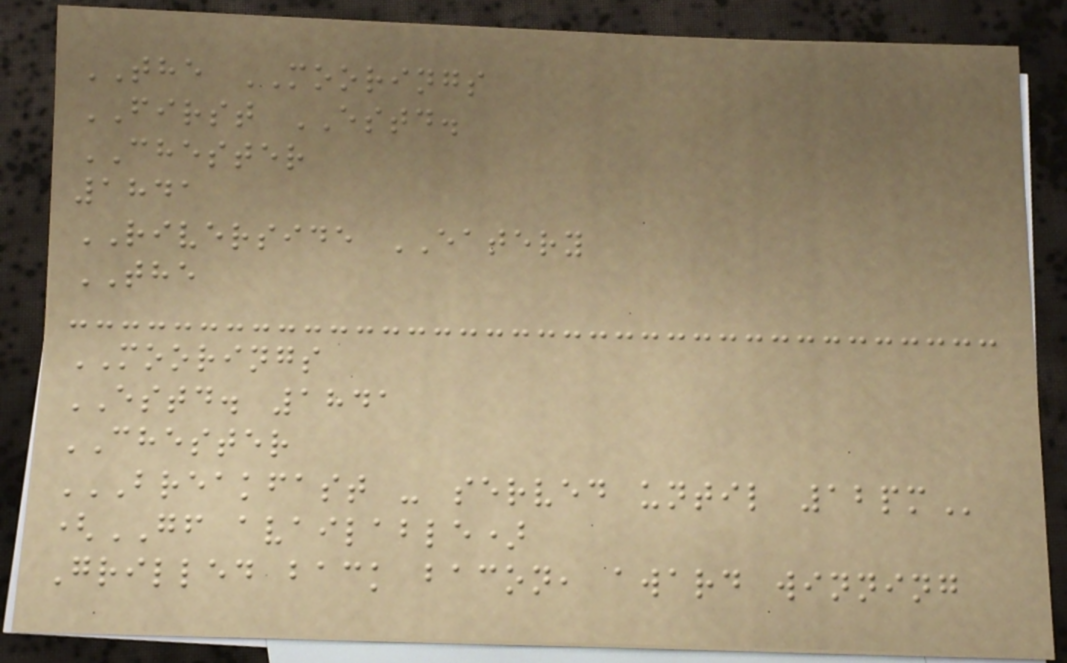THE MOORINGS
FIRST ESTD.
CHESTER
1841
RIVERSIDE EATERY
THE
MOORINGS
ESTD. 1841
CHESTER
BREAKFAST - SERVED UNTIL 12PM
(GF available)
Grilled back bacon, award winning
